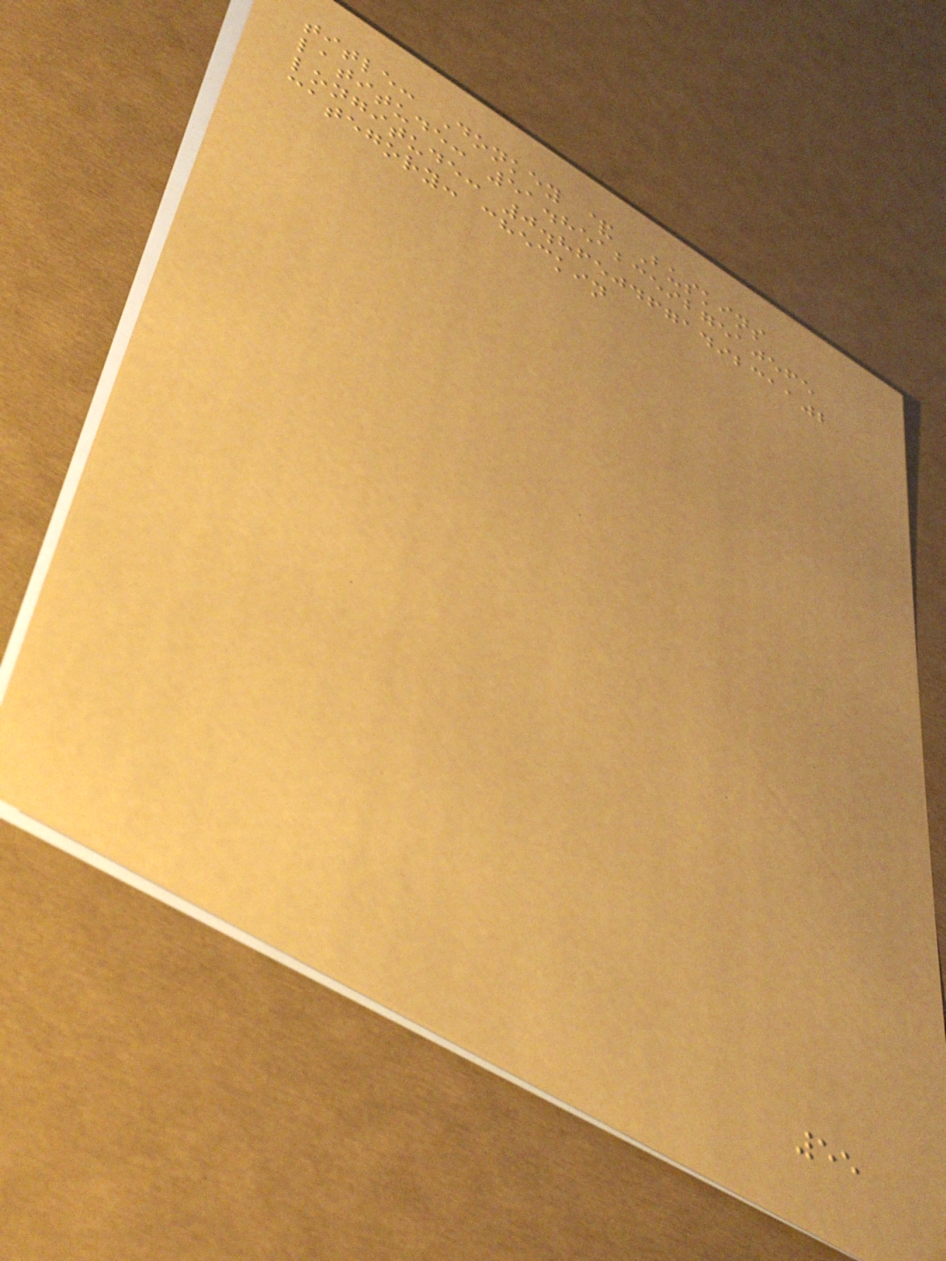title: Donkey & Buskins
latitude: 51.851235927510565
longitude: 0.8650467149231102
category: checkin
55
